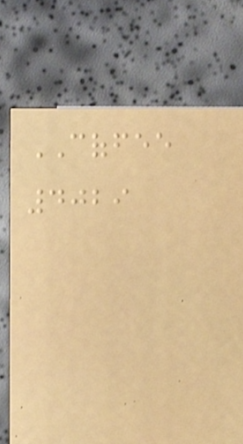COFFEE
4029
